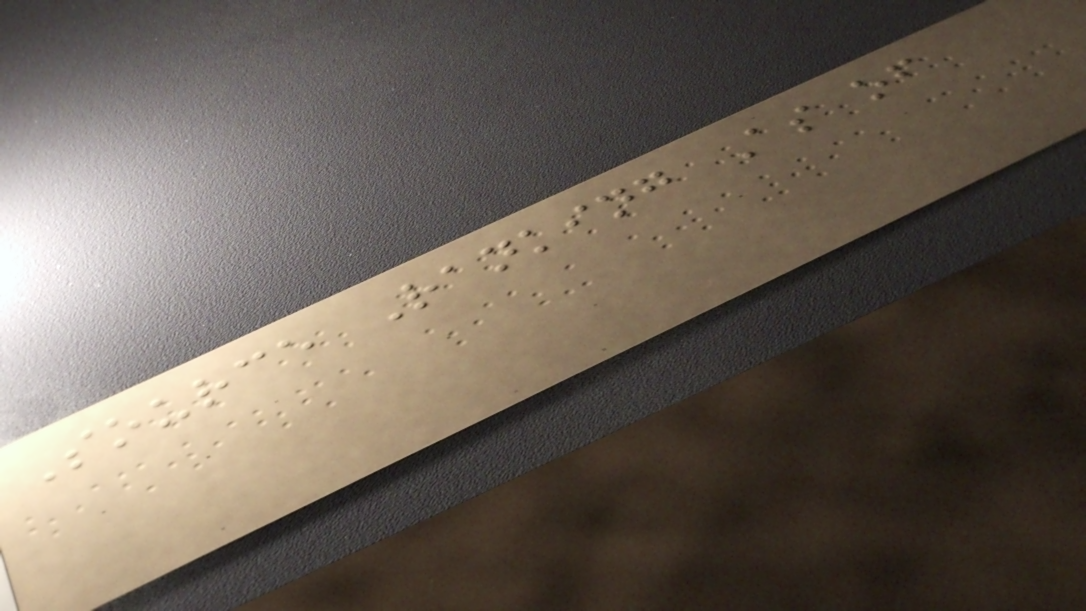Source Ranking As of
